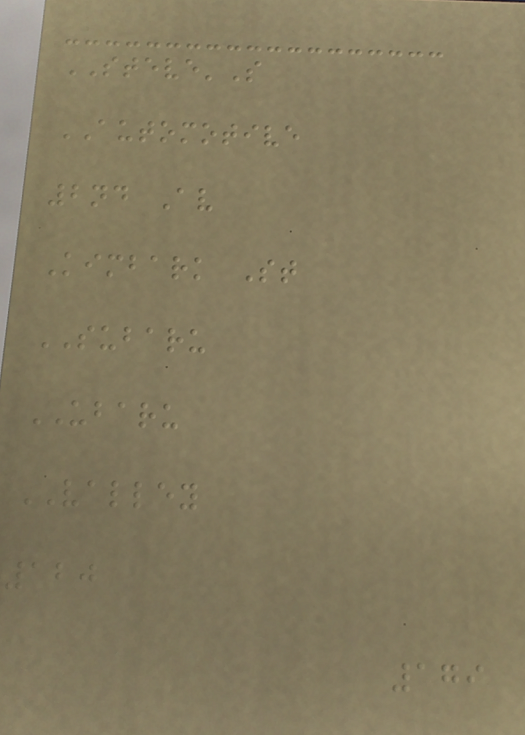STEVE'S
AUTOMOTIVE
2nd Av
Kimbark St
SUBARU
UBARU
VALLEY
120
179
